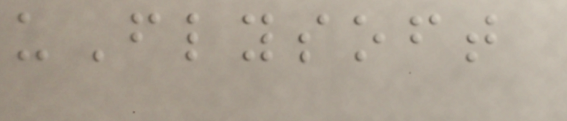uFlysoft
